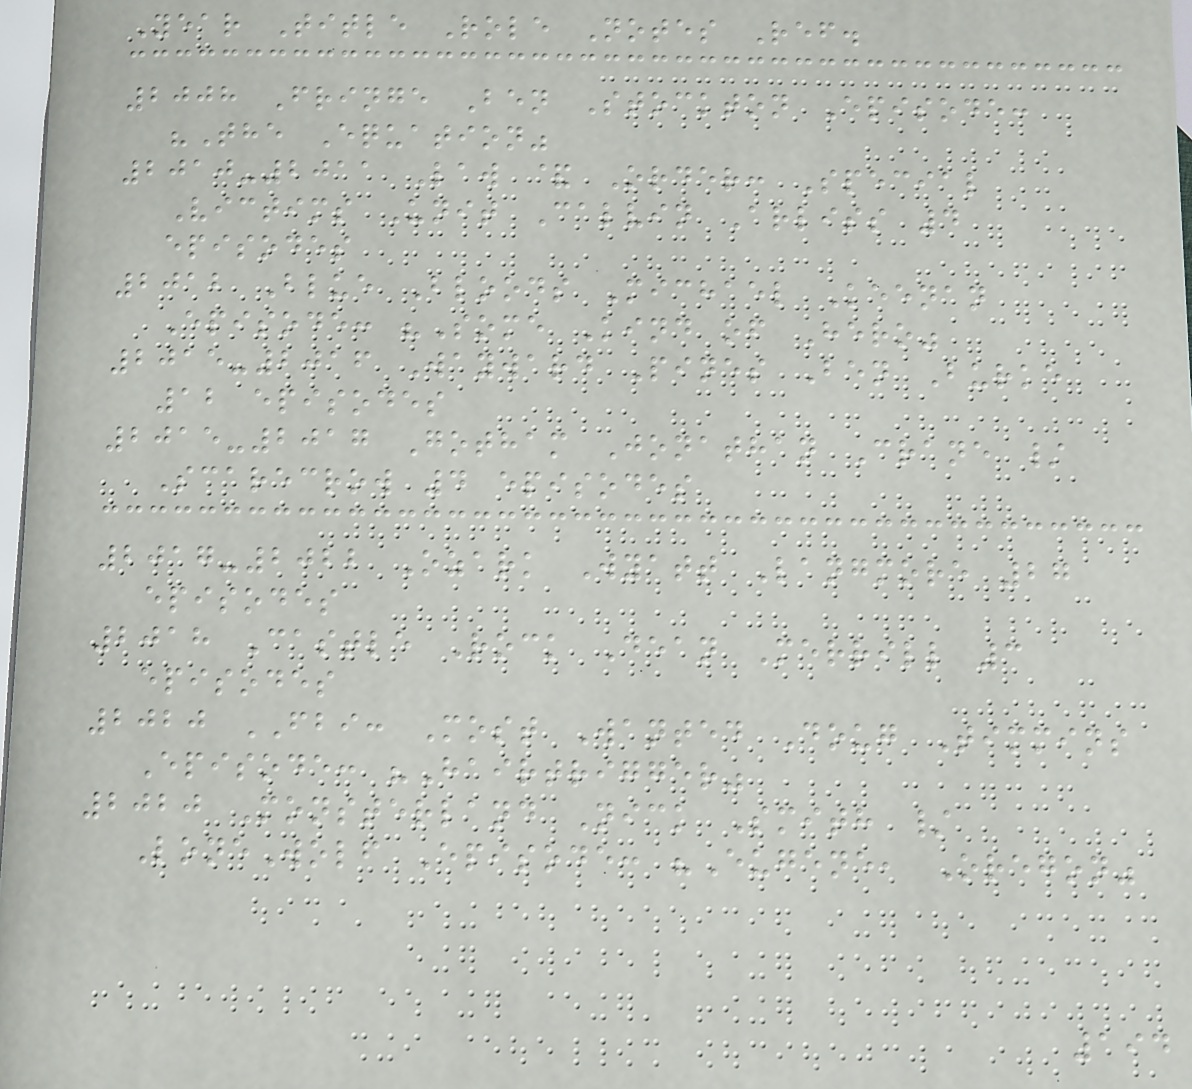Year Title Role Notes Ref.
2008 Fringe Ben Stockton Episode:
"The Equation"
2010-2011 Law & Order: Special
Victims Unit Calvin Arliss 4
episodes
2012 Blue Bloods Michael Keenan
Episode: "Some Kind of Hero"
2015-2016 Wayward Pines Ben Burke
12 episodes
2015-2017 Gotham Jonathan Crane /
Scarecrow 4 episodes
2017-2022 Ozark Wyatt Langmore 27
episodes
2018 Castle Rock Dean Merrill 3
episodes
2020 FBI: Most Wanted Doug Timmins
Episode: "Hairtrigger"
2020 Monsterland Nick Smith /
LoneWolf Episode: "Eugene, Oregon"
194
